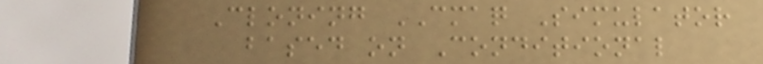Cloning CMAQ Simulator
based on Conditional
